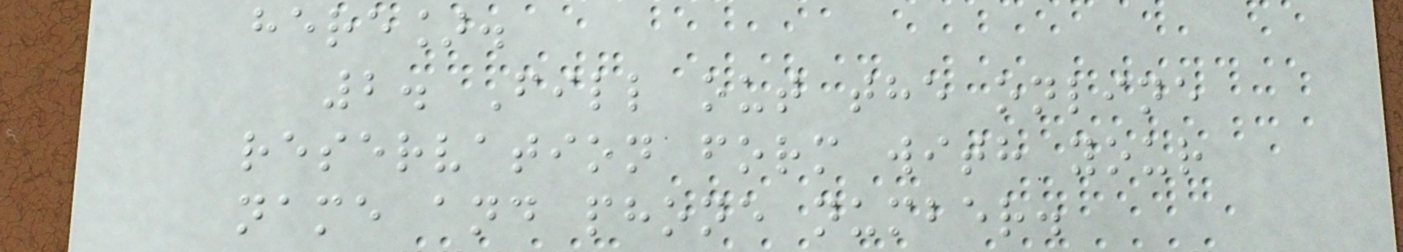here].
2. Fill out the online
reservation form with your
name and phone number.
